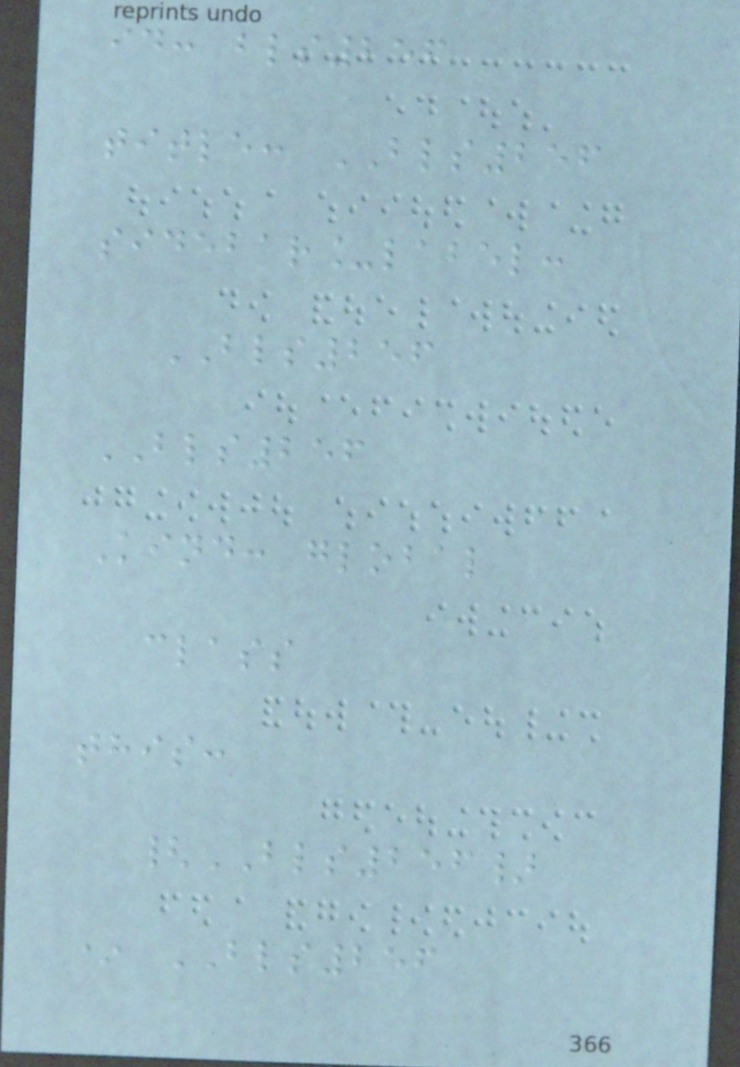id: bls256
title: BLS256
sidebar_label:
BLS256
BLS256
Kind: global
class
this:
{BLS256}
* BLS256
